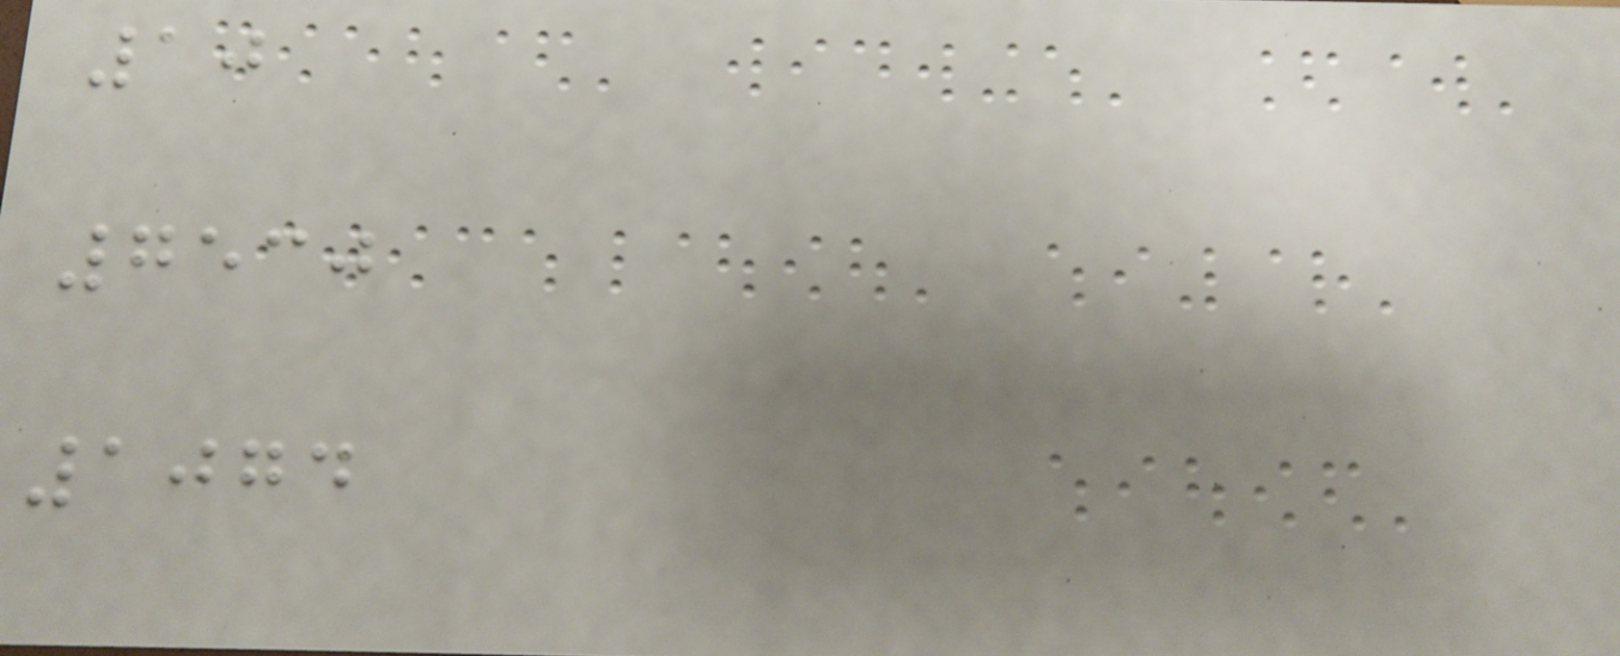10
7530
1074
